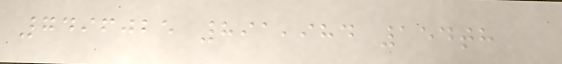7496025 891,984 154th
